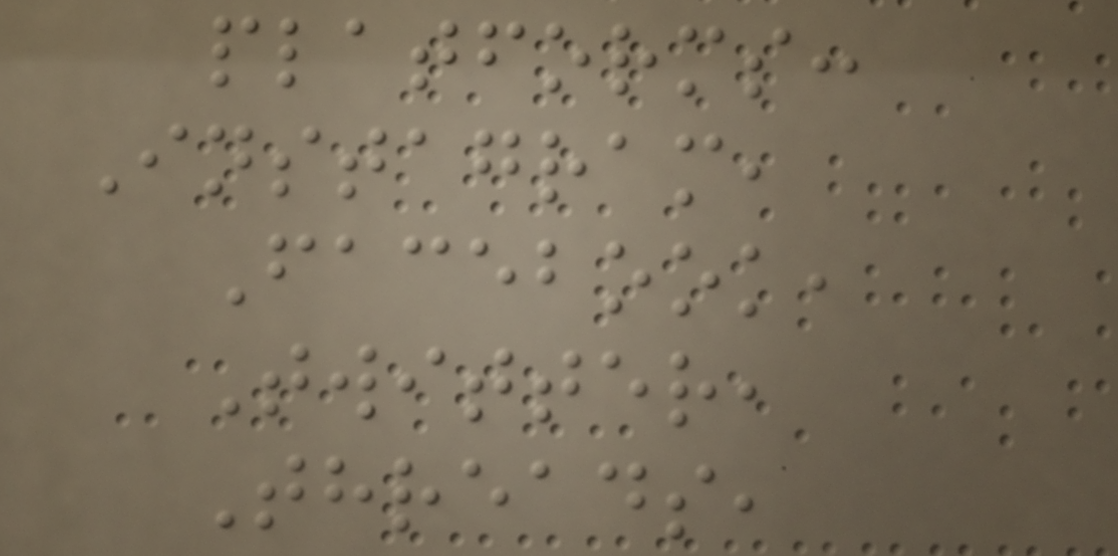platforms:
Instagram,
Facebook,
Twitter,
Threads,
